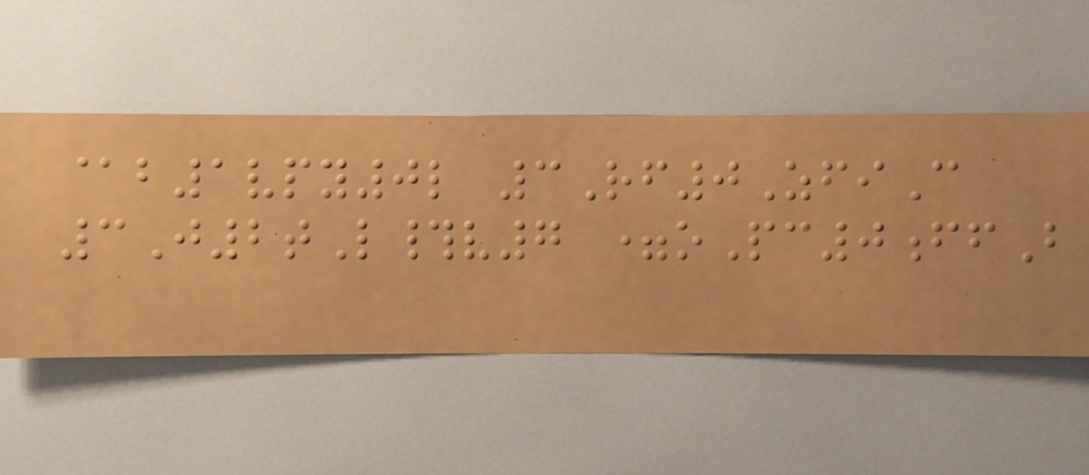@b1vpy0l 3Rf0ZfiC
3J2tL#v7 =oPc0ffB
